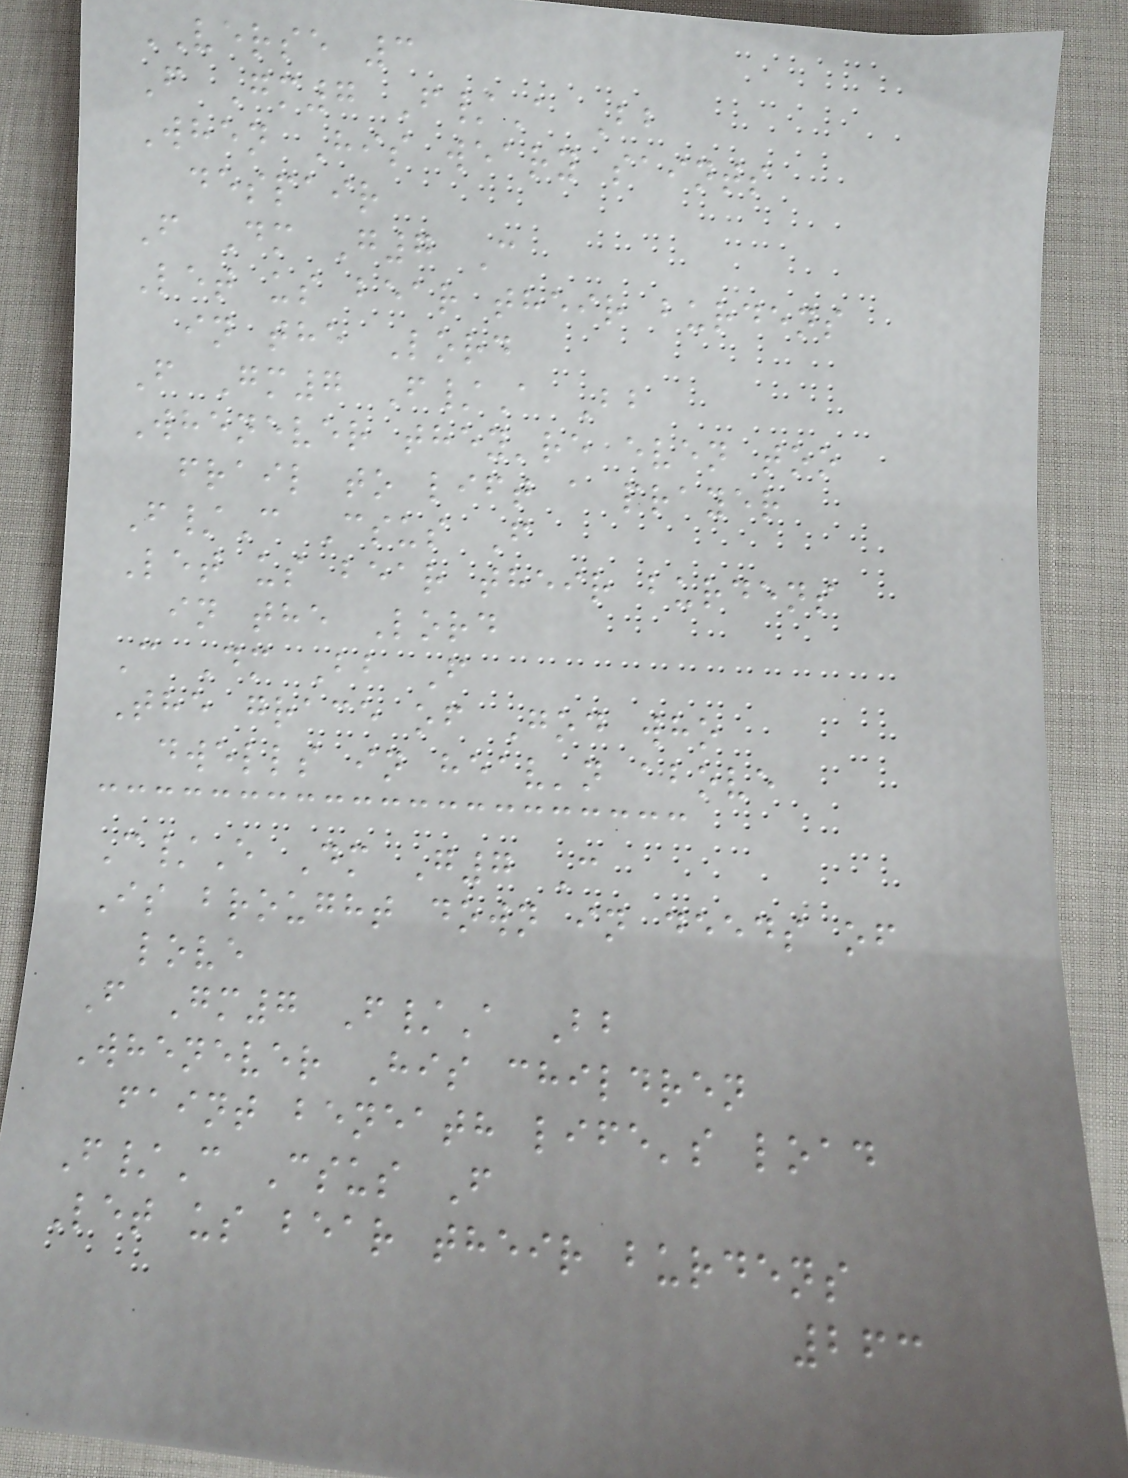VERSE 3
F Gm7 F/A Bb
When His weary saints
despair
F Dm G7 C
Let us bear their burdens
in the Lord
F Gm7 F/A Bb
Whenever they're even too
frail to lift a prayer
F/C Csus F
Let us bear their burdens
in the Lord
C Dm Bb F
The grace of God who
dwells in heav'n above
C/E Dm G7 C
Is brought down in deeds of
love
F Gm7 F/A Bb
Whenever His children
faint beneath life's load
F/C Csus F
Let us bear their burdens
263
